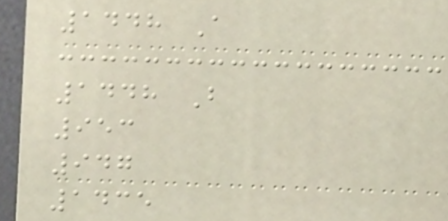1448 A
1448 B
953
947
1435
